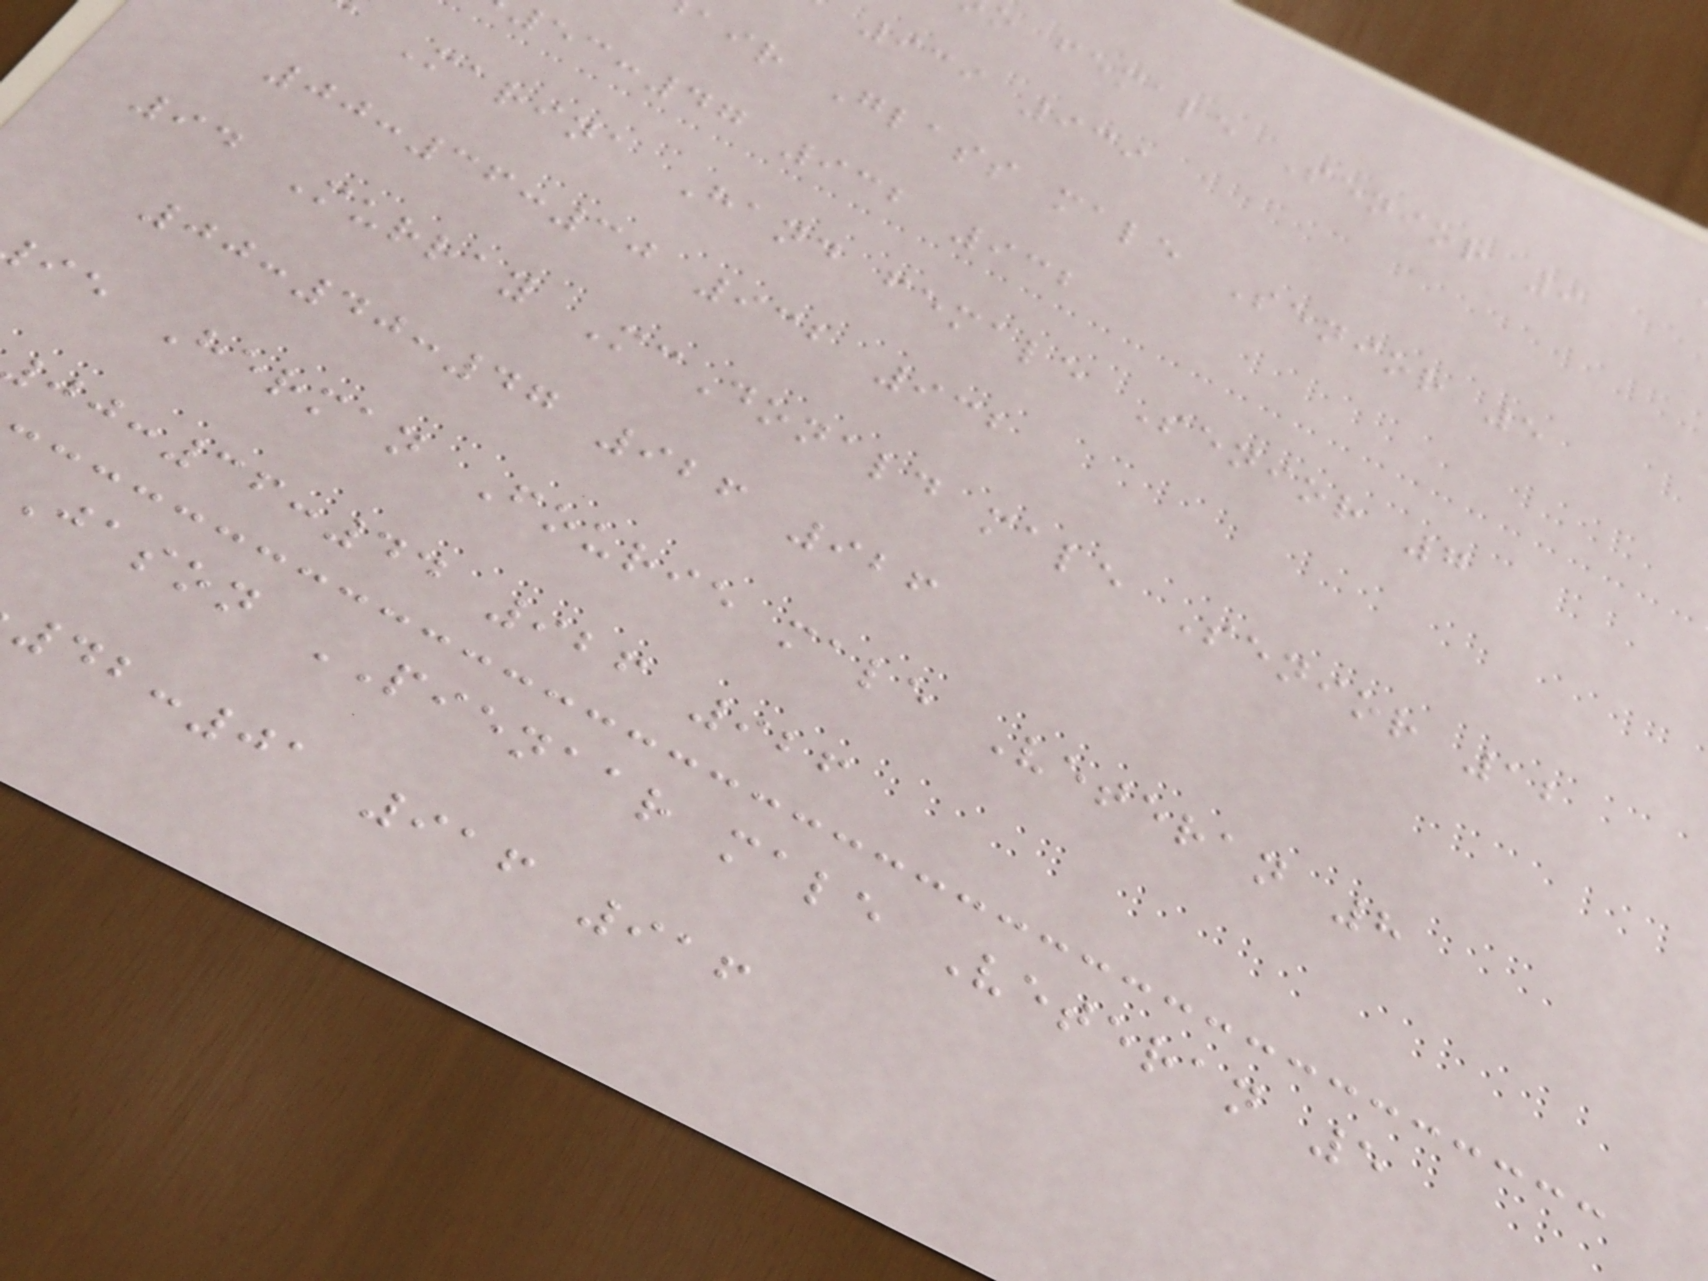o female Senior 9
939 939
air Glass male Senior 5
53:47 932 932
Marina Hand female Senior 7
00:36:30 932 932
94 Murray McDonald male Senior 12
00:40:47 926 926
ie Herman Fourie male Veteran 8
:36:44 926 926
Jason PIENAAR male Veteran 5
42:01 916 916
